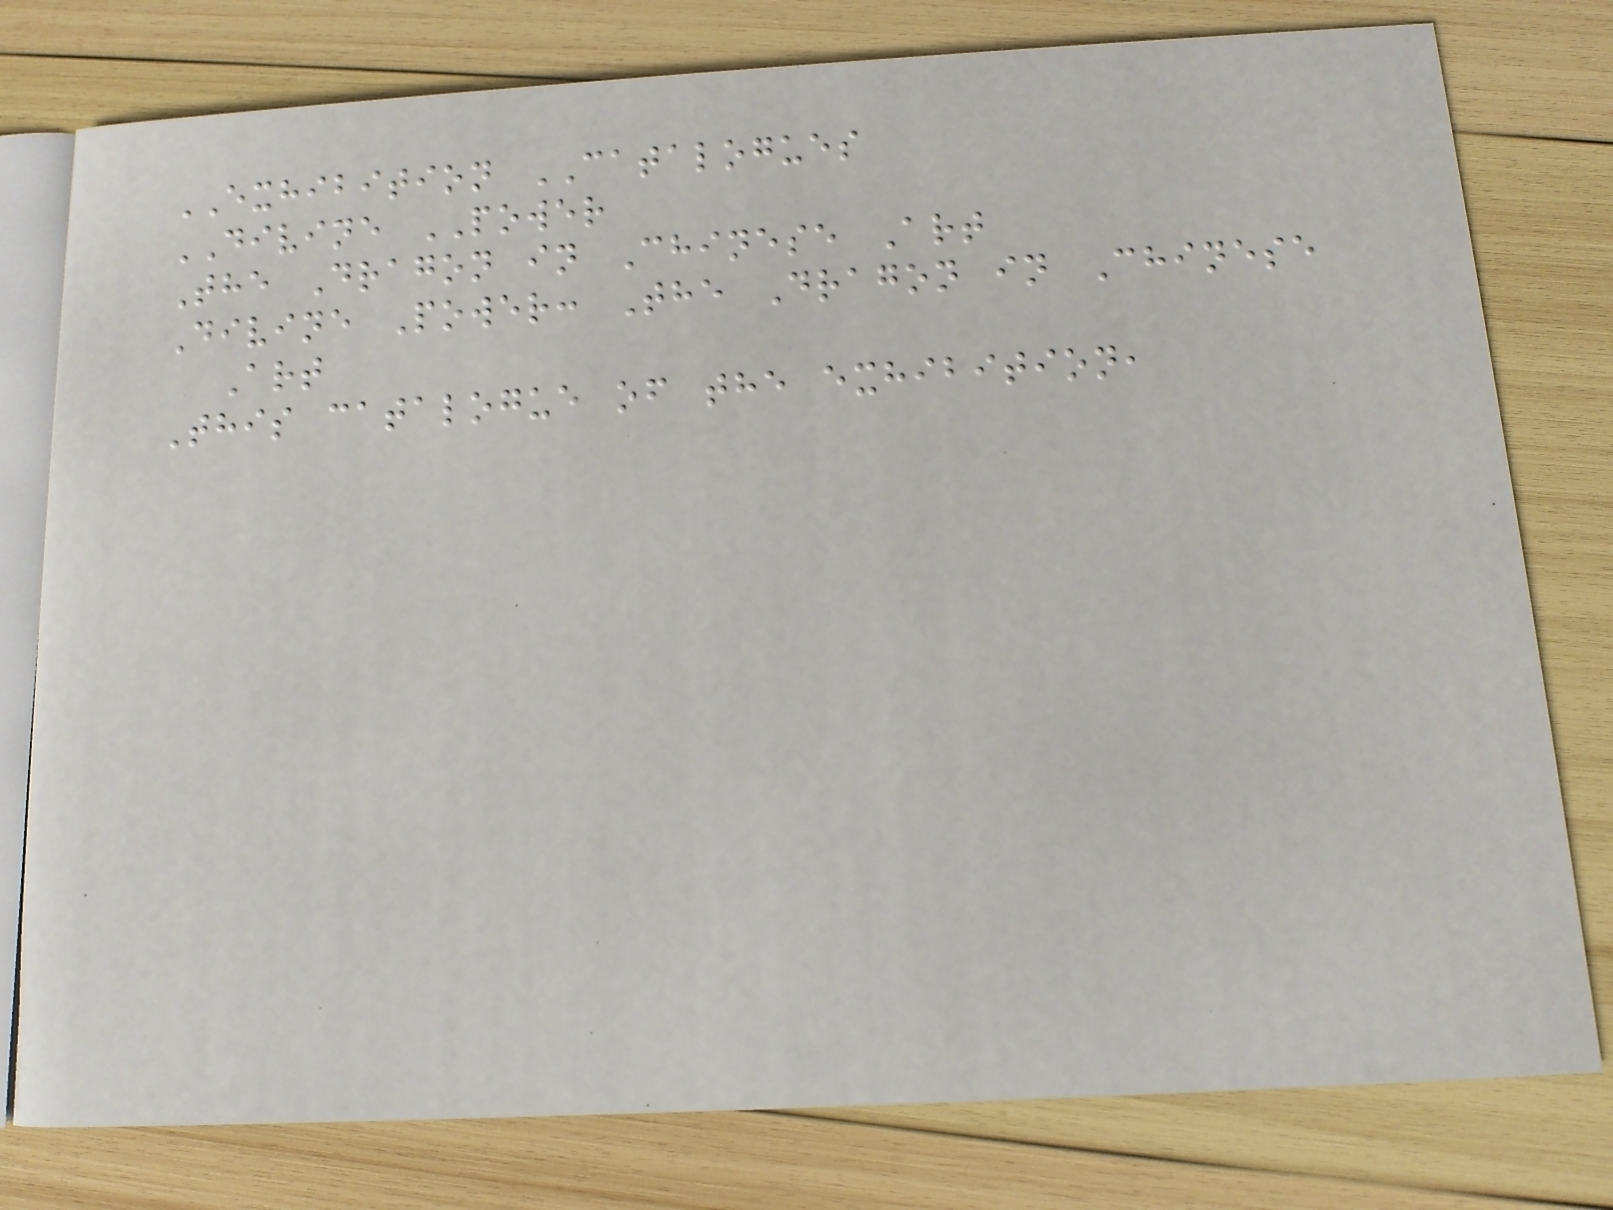EXHIBITION CATALOGUES
DIVINE POWER
The Dragon in Chinese Art
Divine Power: The Dragon in Chinese
Art
This catalogue of the exhibition,
